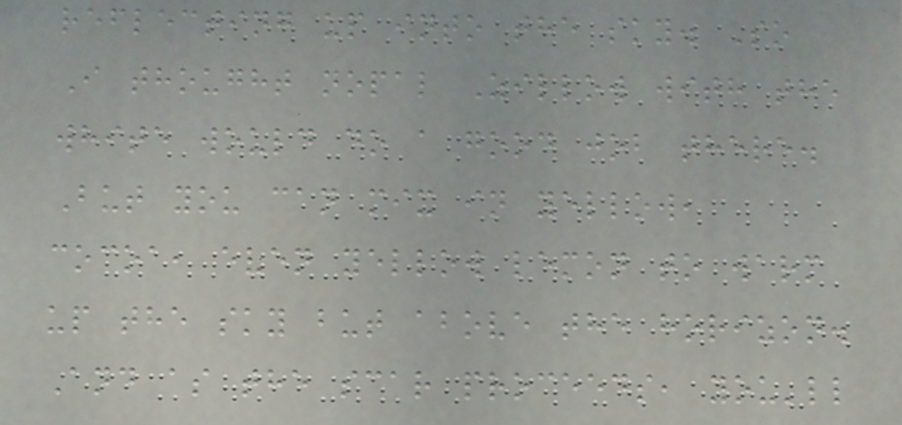reflecting up into the sky. So
I thought nopal Zillow with the
white would do a good job there.
But you can mix in yellow,
cocoa, even yellow lemon to warm
up the sky but above the horizon.
And as the scar proceeds, you'll
